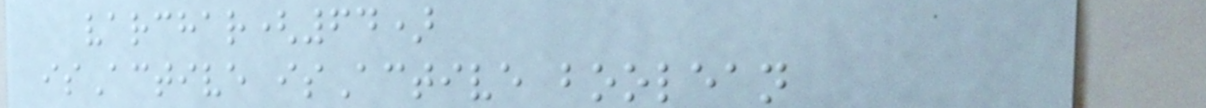varchar(64)
isActive isActive boolean
